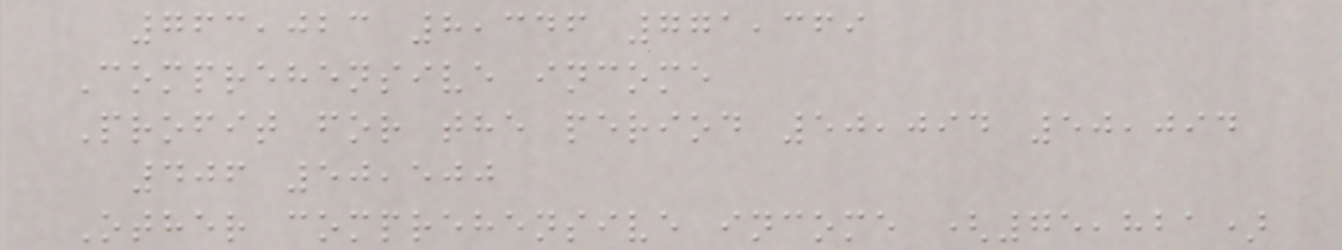763,023 8,346 771,369
Comprehensive income
Profit for the period 50,094 50,094
406 50,500
Other comprehensive income (75,821)
